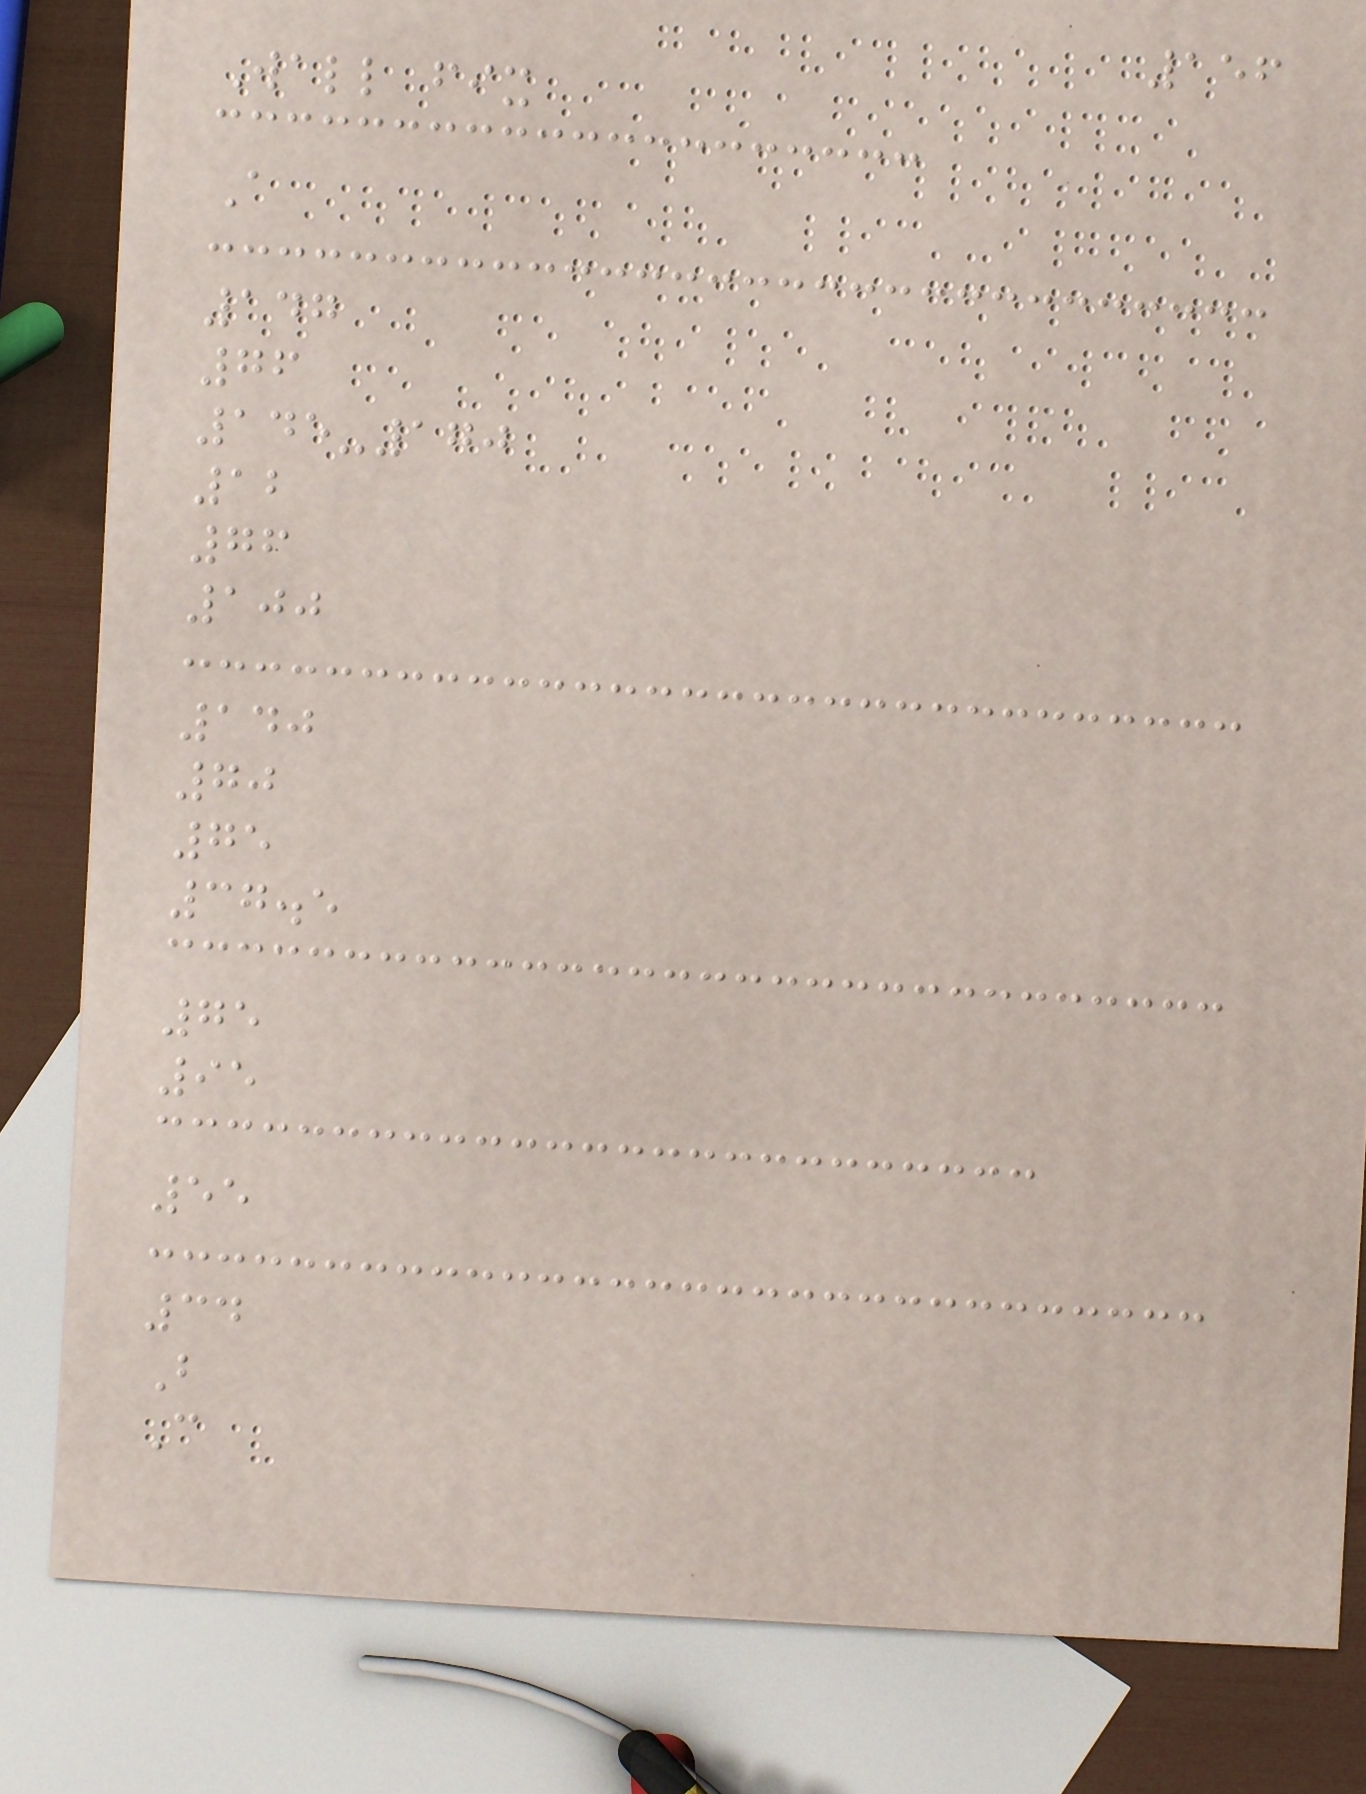156
Wall fix
A
147
76
145-170
12
76
100
140
70
75
37.5
75
95
55
34
B
C
